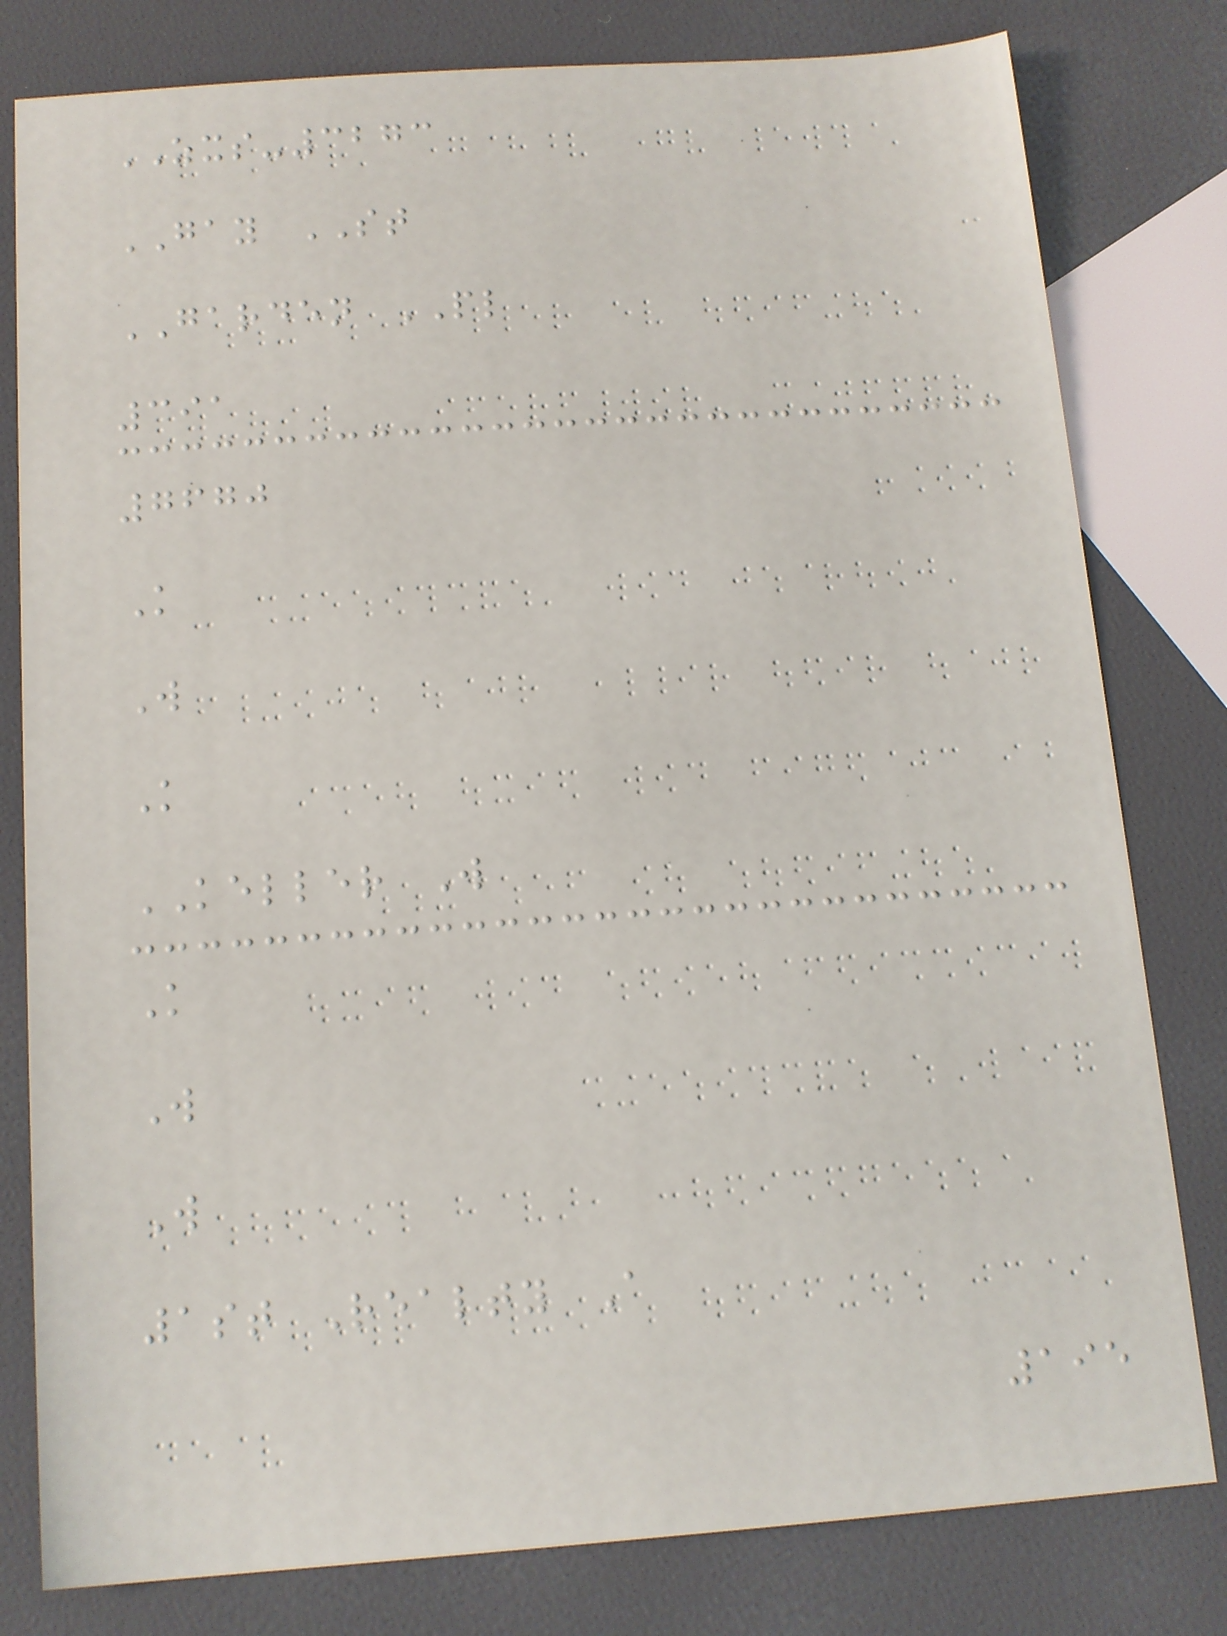ZXS-3273
GAY ST
GARDEN PL
391
7670
K
W
K
KELLER W
K
W
W
1st Realty A
195
